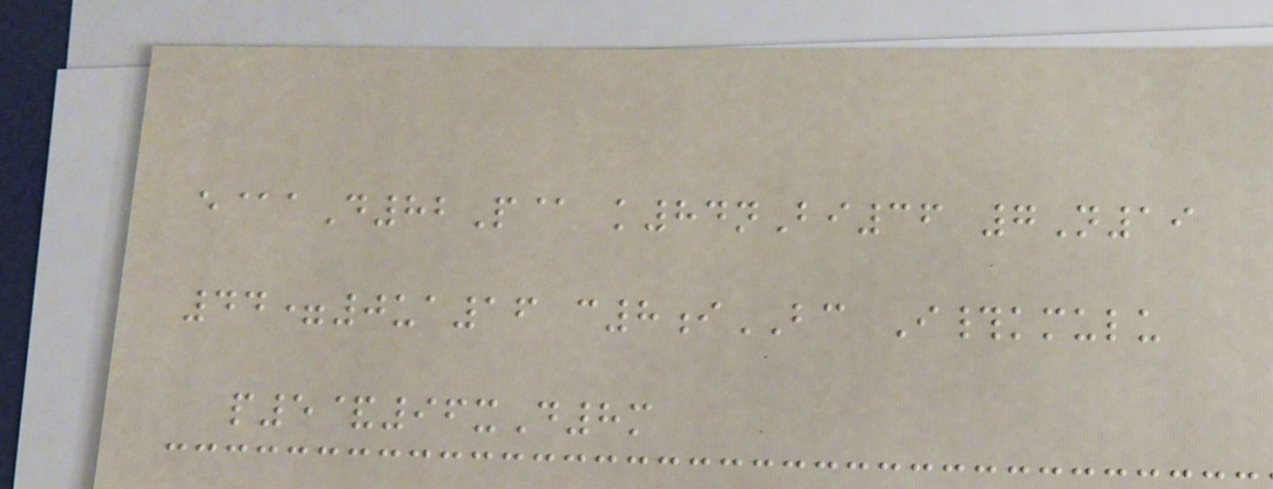e@aD82P@ k84nBi36 7N19
44=0ua16 c8iBC I#kmulu
p5&96xD8m
